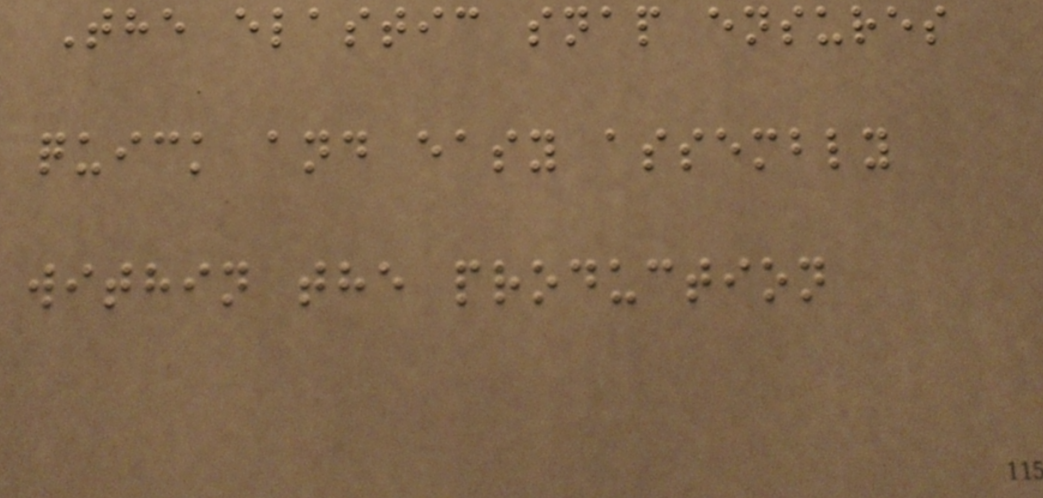The elastic snap ensures
quick and easy assembly
within the production
